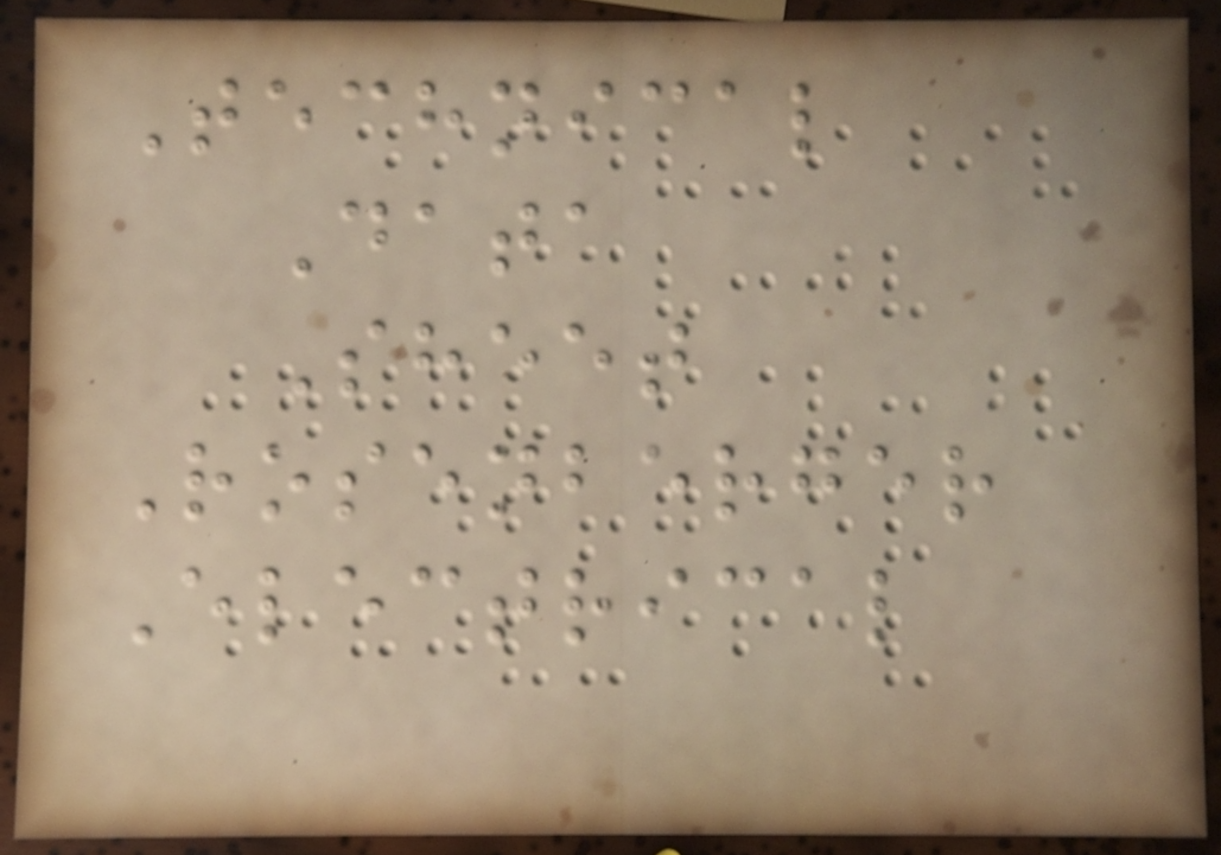Technical
Data
Sheet
Rosenberger
Electrical
